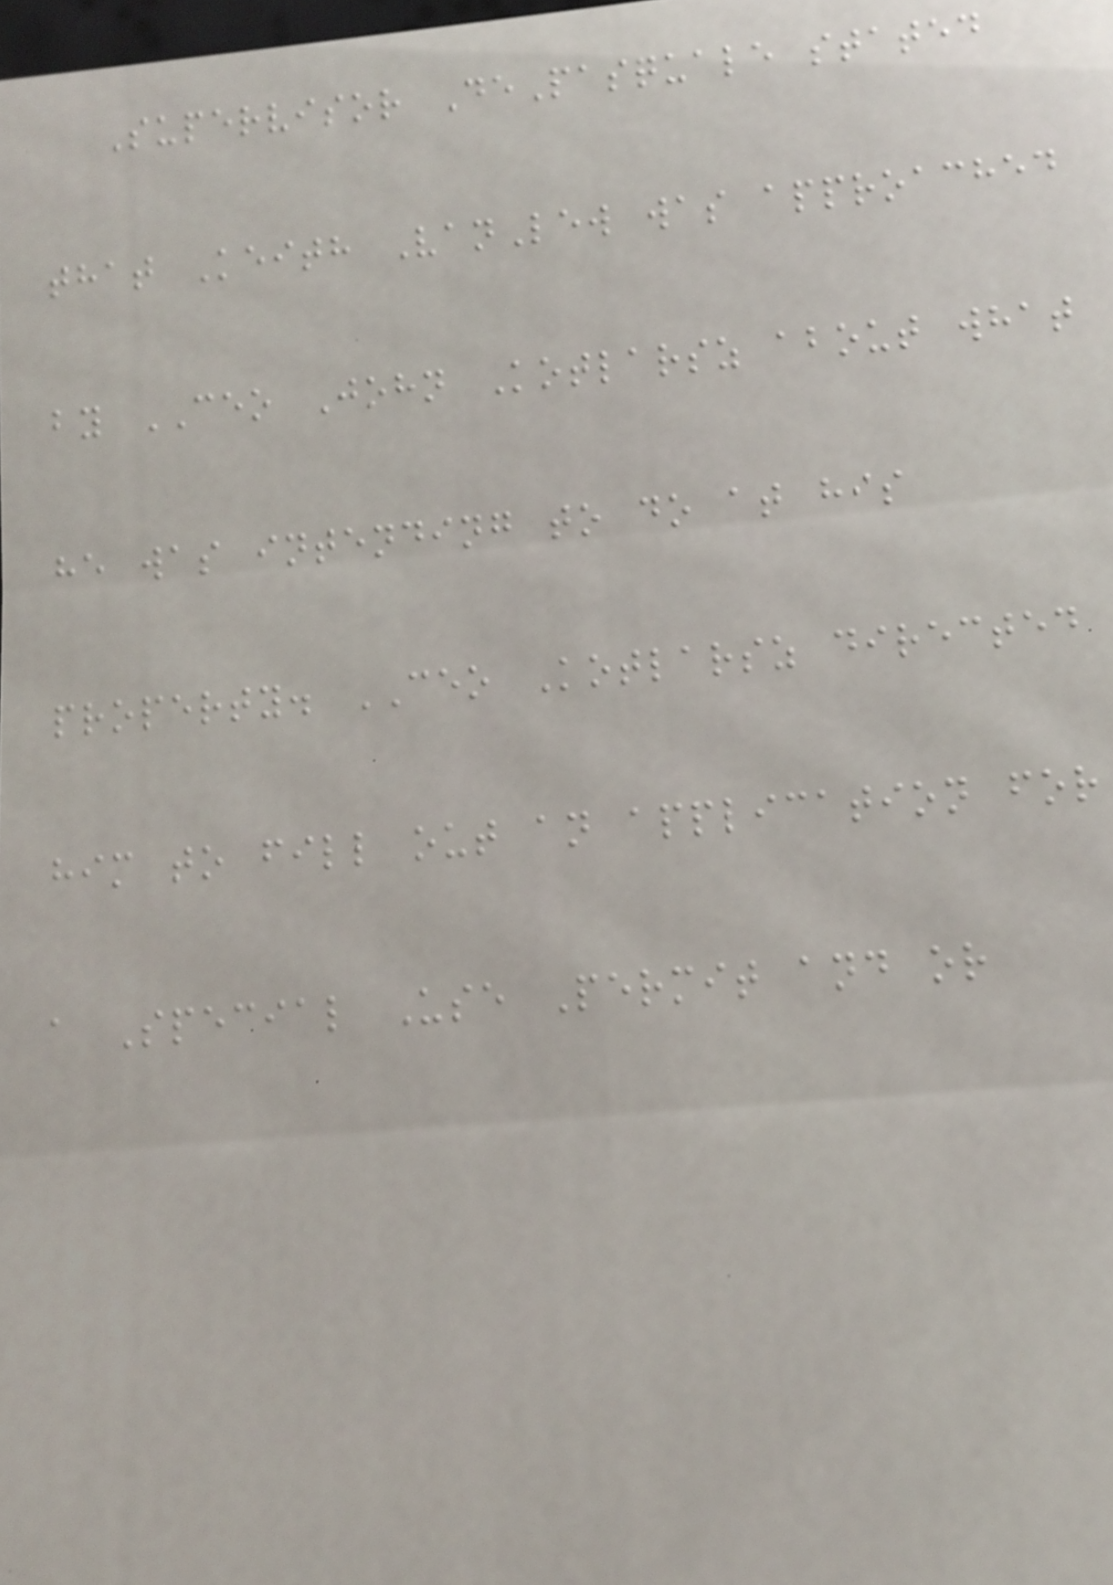Supervisor DePasquale stated
that Keith VanLew was approached
by CEO John Kotlarsz about what
he was intending to do at his
property. CEO Kotlarsz directed
him to fill out an application for
a Special Use Permit and or
